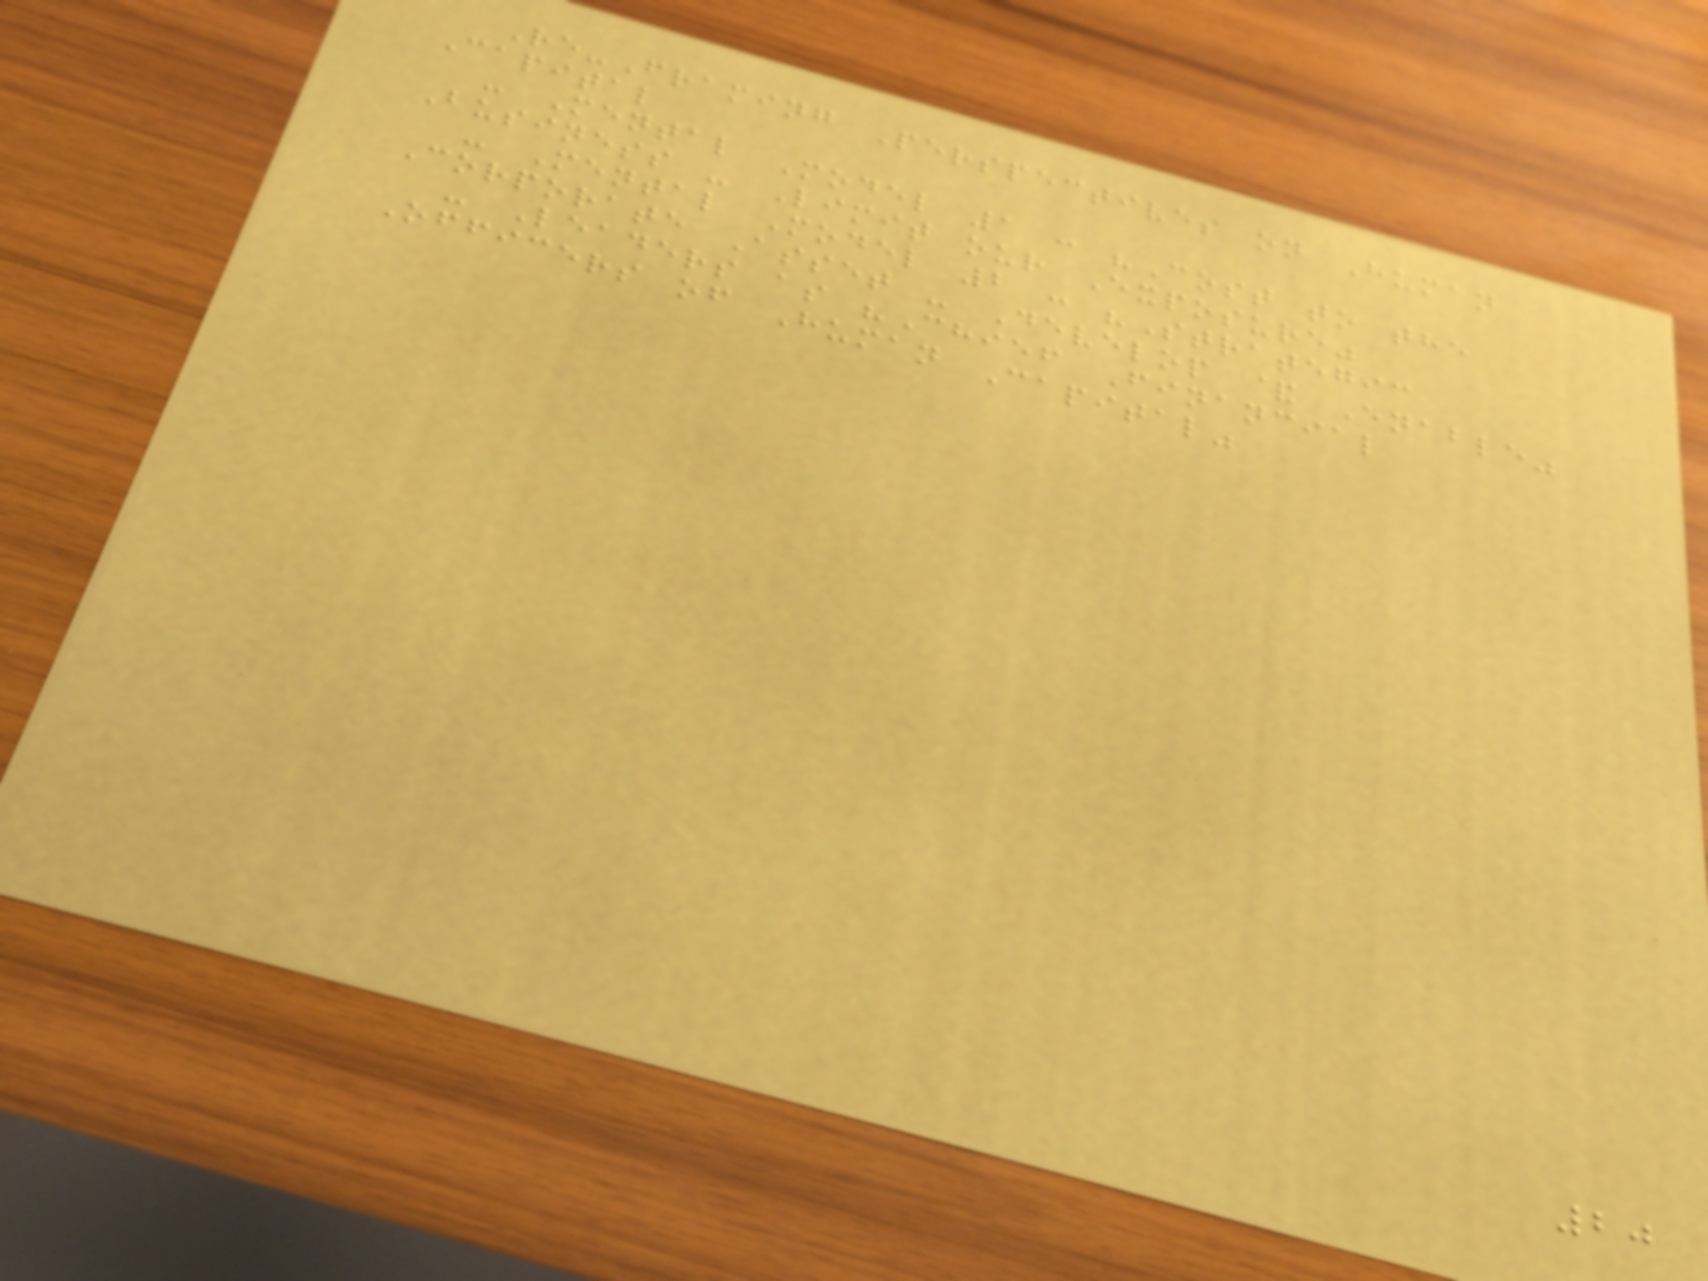Re-Framing Perspectives on Human
Capital
- Mental Model 1 : "Cost to the
Business - Limit our Exposure"
- Mental Model 2 : "Strategic
Corporate Asset - Develop & Enable"
- Leaders as "Chief Financial
Officers of Human Capital"
20
